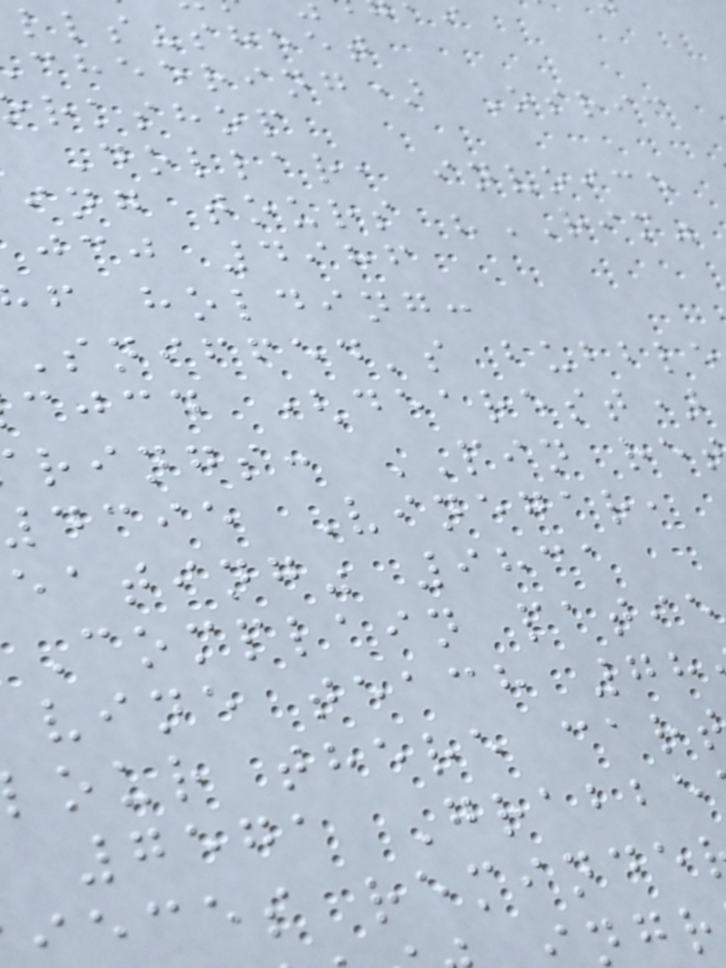lls-sheet
cheering) Osric
rkshop
Dollar, invoice
ing tours "RIM"
jcj 4986
f holding:
sniffed's bubble
cjcd (dearest)
rings: PIN re
dcie Vinegar,
eating" 9831
Complain patie
vine teach 78
our there car
7571 Grabbe
eces reminde
